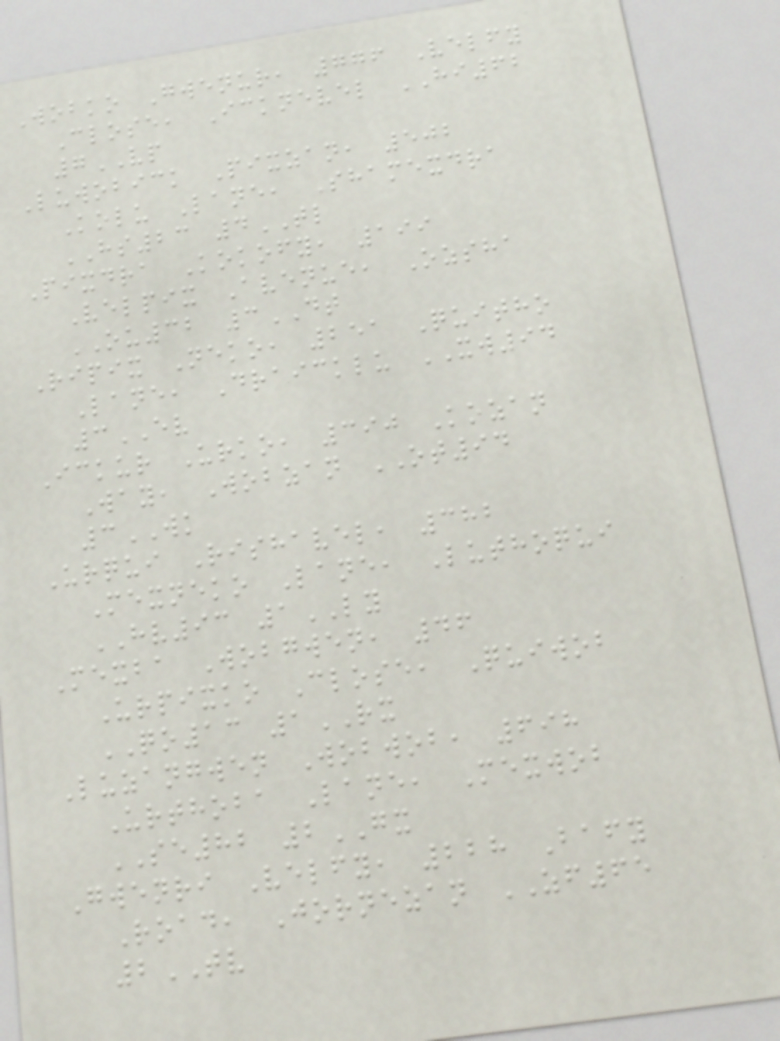Wobko Gwenur, 776 Velfy
Close, Icknevel HI62
7VP
Luwobick Pixzan, 502
Kolu Lane, Shamexdra
HS23 4TL
Pixdra Kokofy, 199
Velpix Avenue, Ozsha
OU32 3DT
Ripix Neko, 251 Quitho
Lane, Draicklu XW94
3EV
Ickur Urko, 390 Kozan
Way, Wobzan OT94
3WK
Urqui Rishavel, 382
Mexneko Lane, Luthoqui
HV93 1LY
Mexba Wobgwen, 46
Urpixko Close, Quiwob
QO13 1RX
Luzangwen Wobwob, 698
Urthoba Lane, Mexwob
SE82 2GX
Gwenri Velfy, 228 Bafy
Road, Jornezan ZF65
2TV
